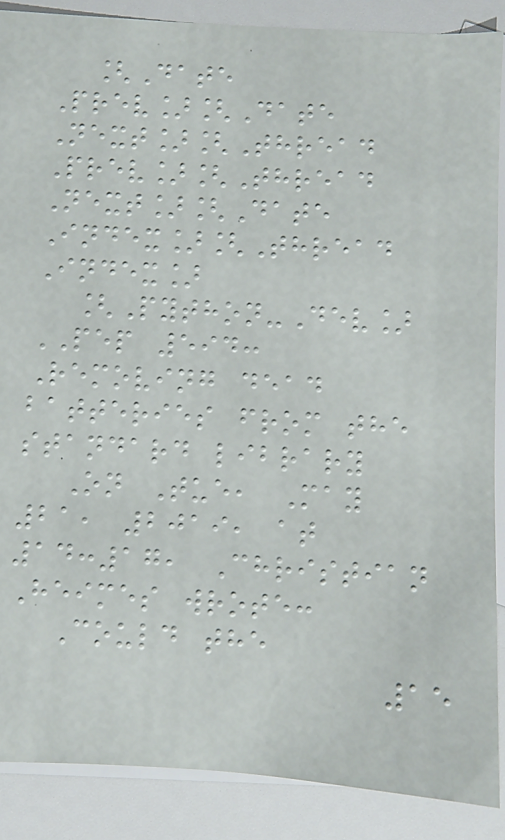[Date
Prev][Date
Next][Thread
Prev][Thread
Next][Date
Index][Thread
Index]
[Python-Dev]
PEP 594:
Removing dead
batteries from the
standard library
On Tue, May
21, 2019, at
14:17, Christian
Heimes wrote:
Could the
15
